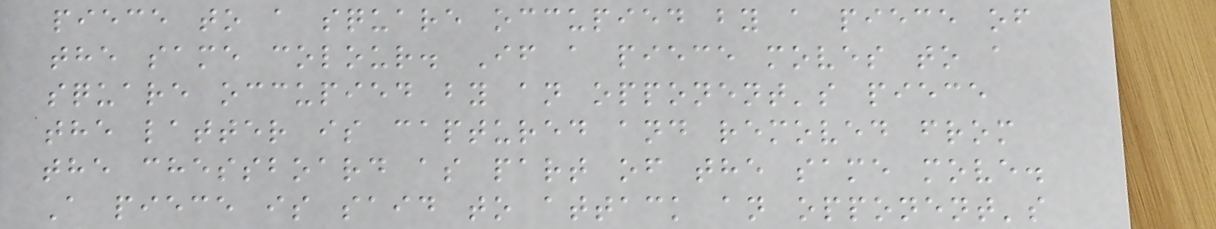piece to a square occupied by a piece of
the same colour. If a piece moves to a
square occupied by an opponent's piece
the latter is captured and removed from
the chessboard as part of the same move.
A piece is said to attack an opponent's
